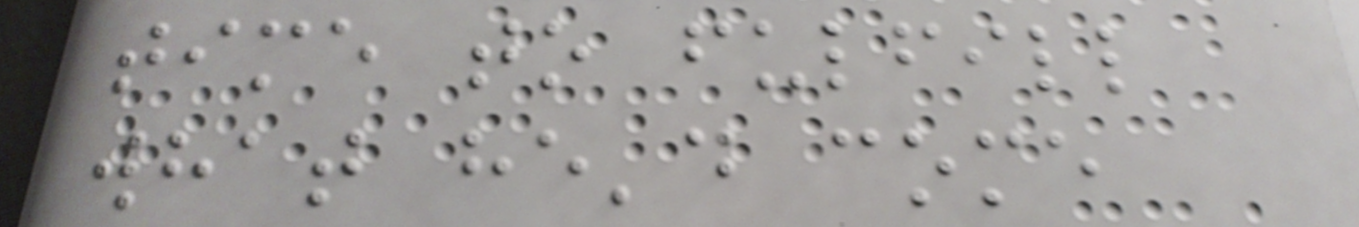time to fulfill
what he'd come
